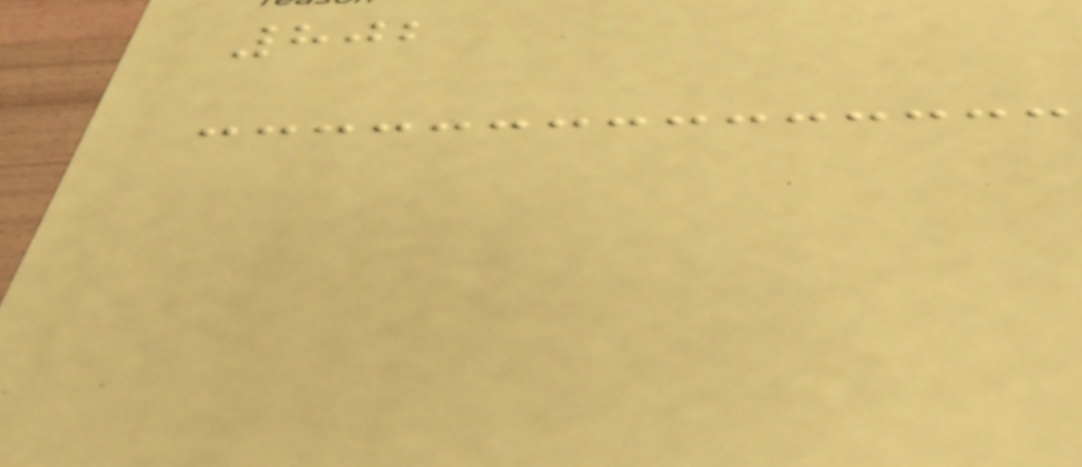802
